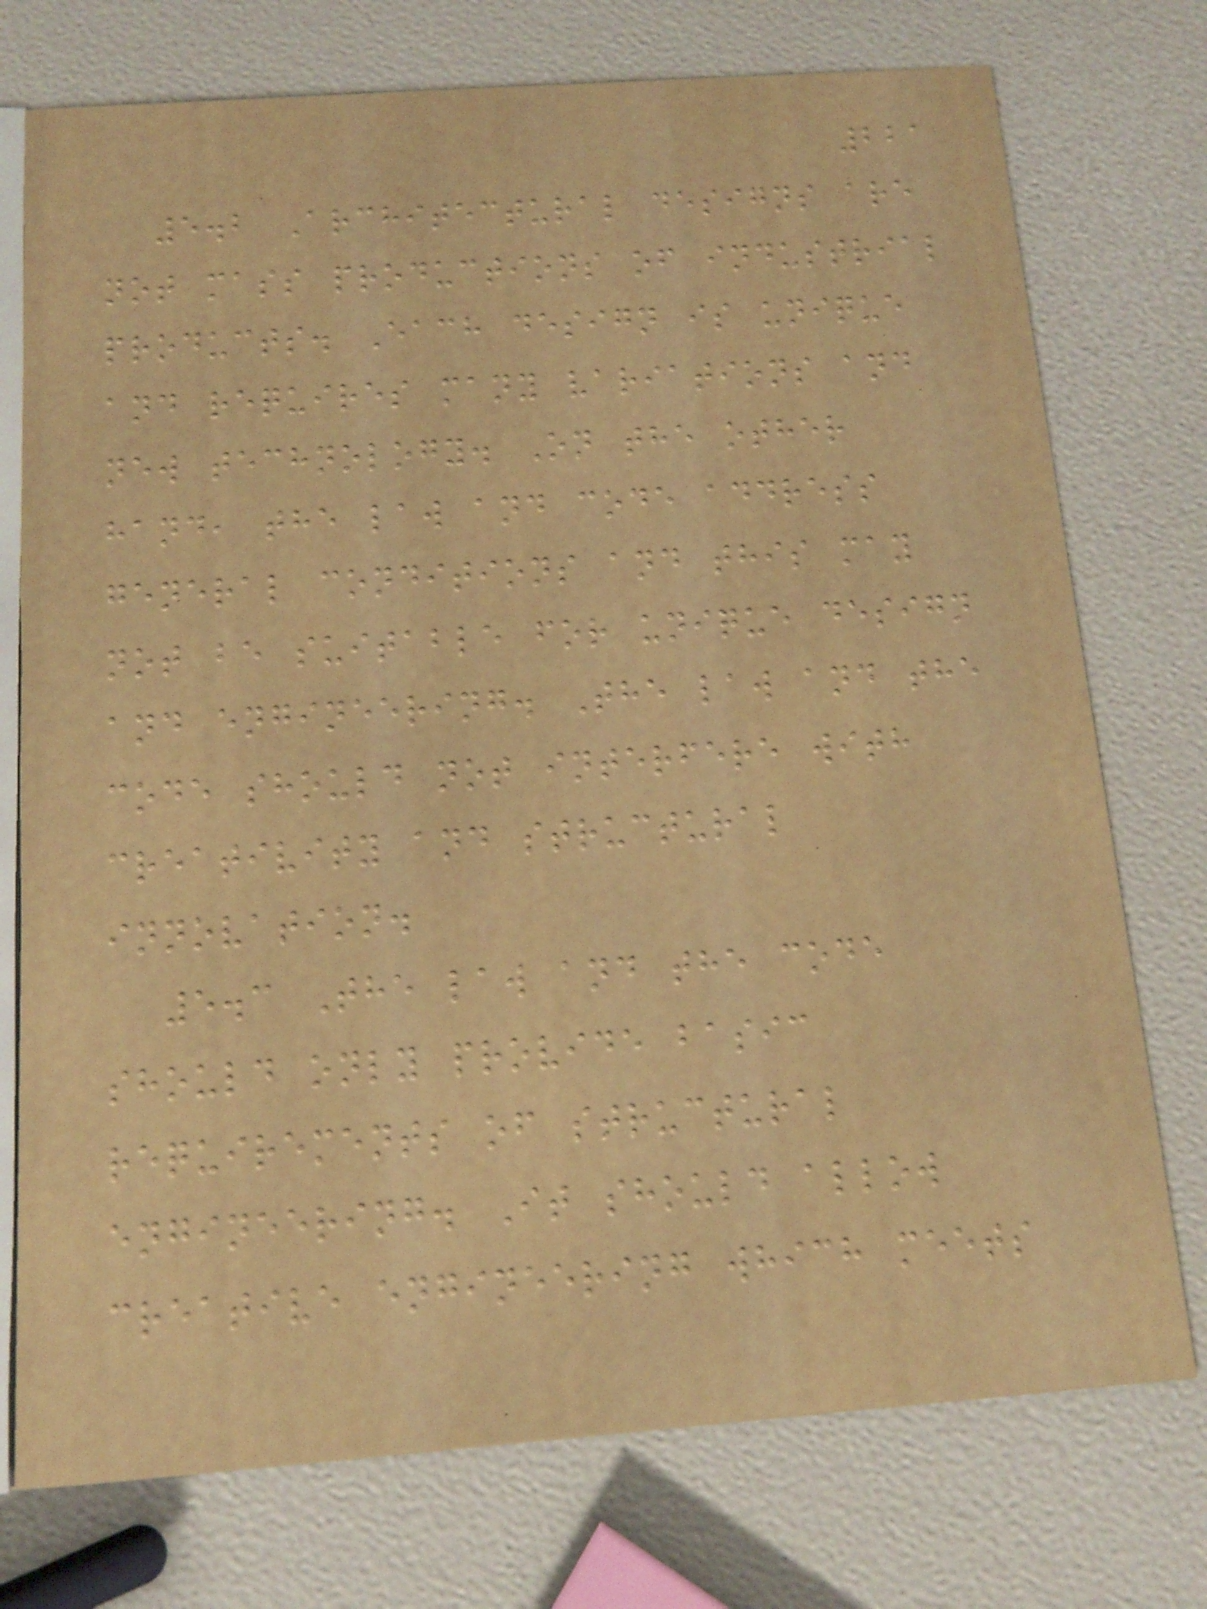221
5.2 Architectural designs are
not mass productions of industrial
products. Each design is unique
and requires many variations and
new technology. On the other
hand, the law and code address
general conditions and this may
not be suitable for unique design
and engineering. The law and the
code should not interfere with
creativity and structural
innovation.
5.3 The law and the code
should only provide basic
requirements of structural
engineering. It should allow
creative engineering which meets
